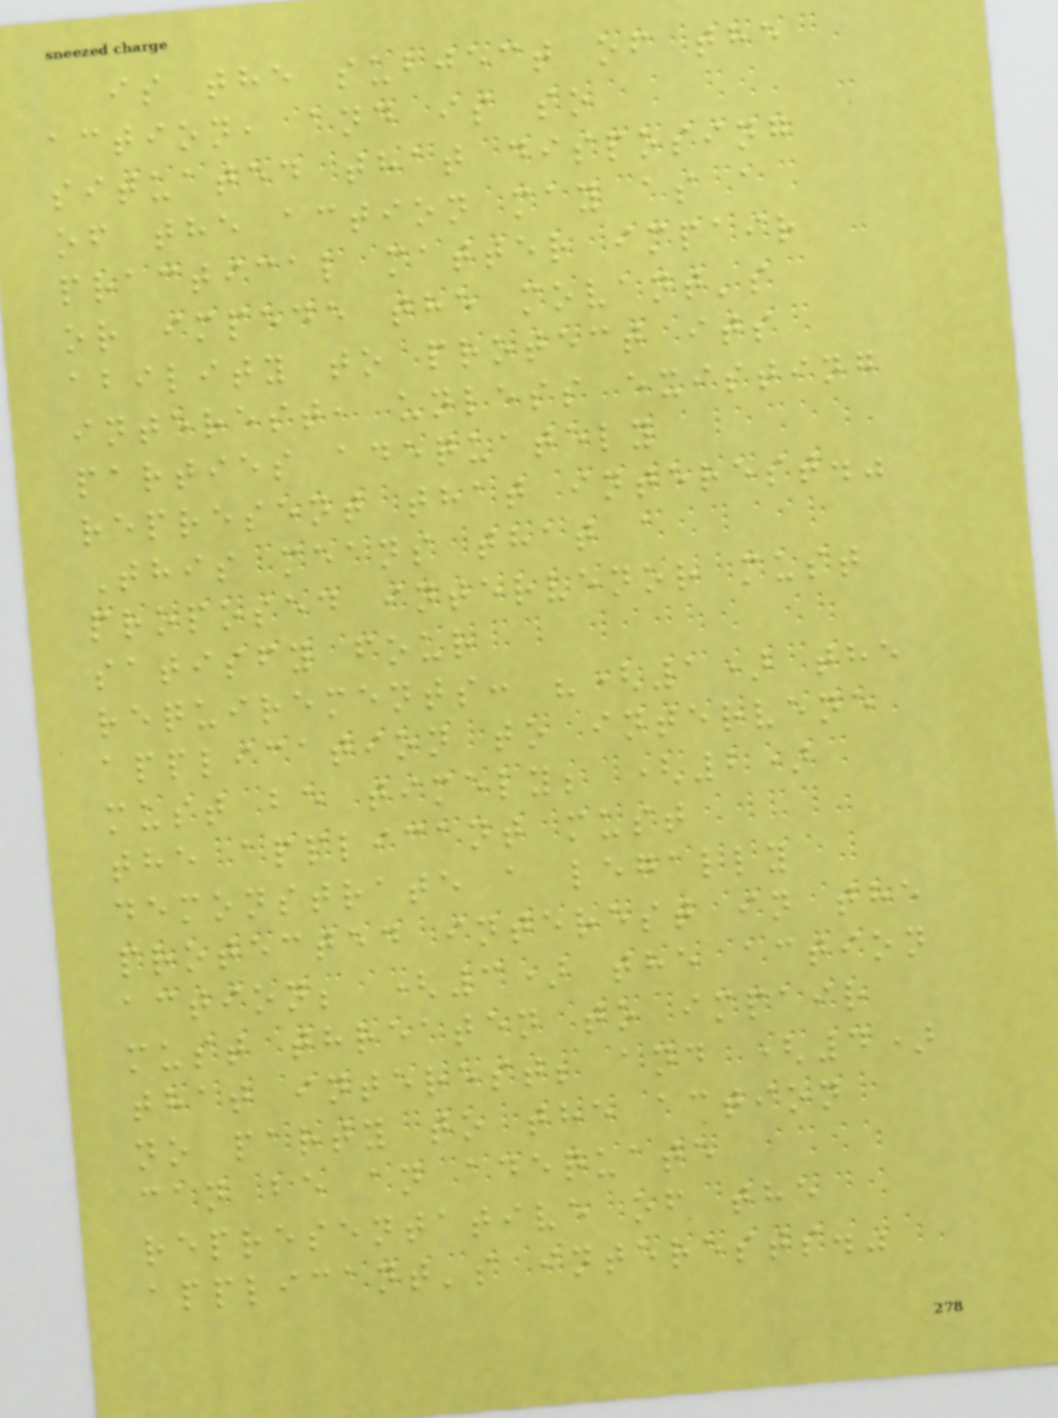is the subject of the
action, and is so
situated that disposing
of the action may as a
practical matter impair
or impede the movant's
ability to protect its
interest, unless existing
parties adequately
represent that interest."
This means that a
proposed intervenor must
satisfy four
requirements: "(1) the
application to intervene
must be timely; (2)
the applicant must
demonstrate a legally
protected interest in the
action; (3) the action
must threaten to impair
that interest; and (4)
no party to the action
can be an adequate
representative of the
applicant's interests."
